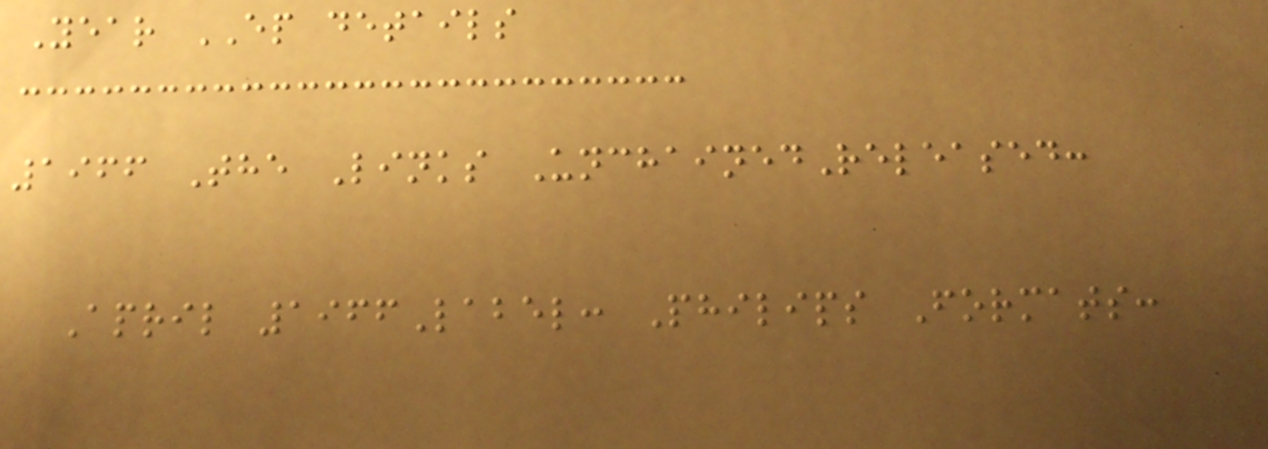Year EP details
1966 The Links UnchainedReleased:
April 1966Label: Philips Formats:
